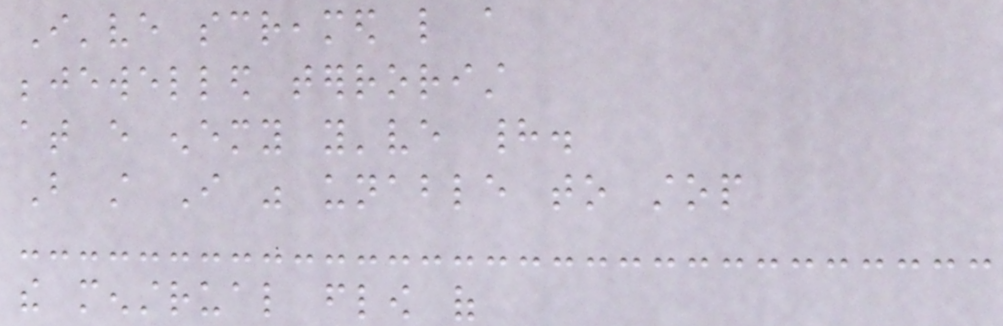I've screamed like a
bejewelled terrorist
at every enemy you've had.
But still I was unable to stop
the menstrual flow of
